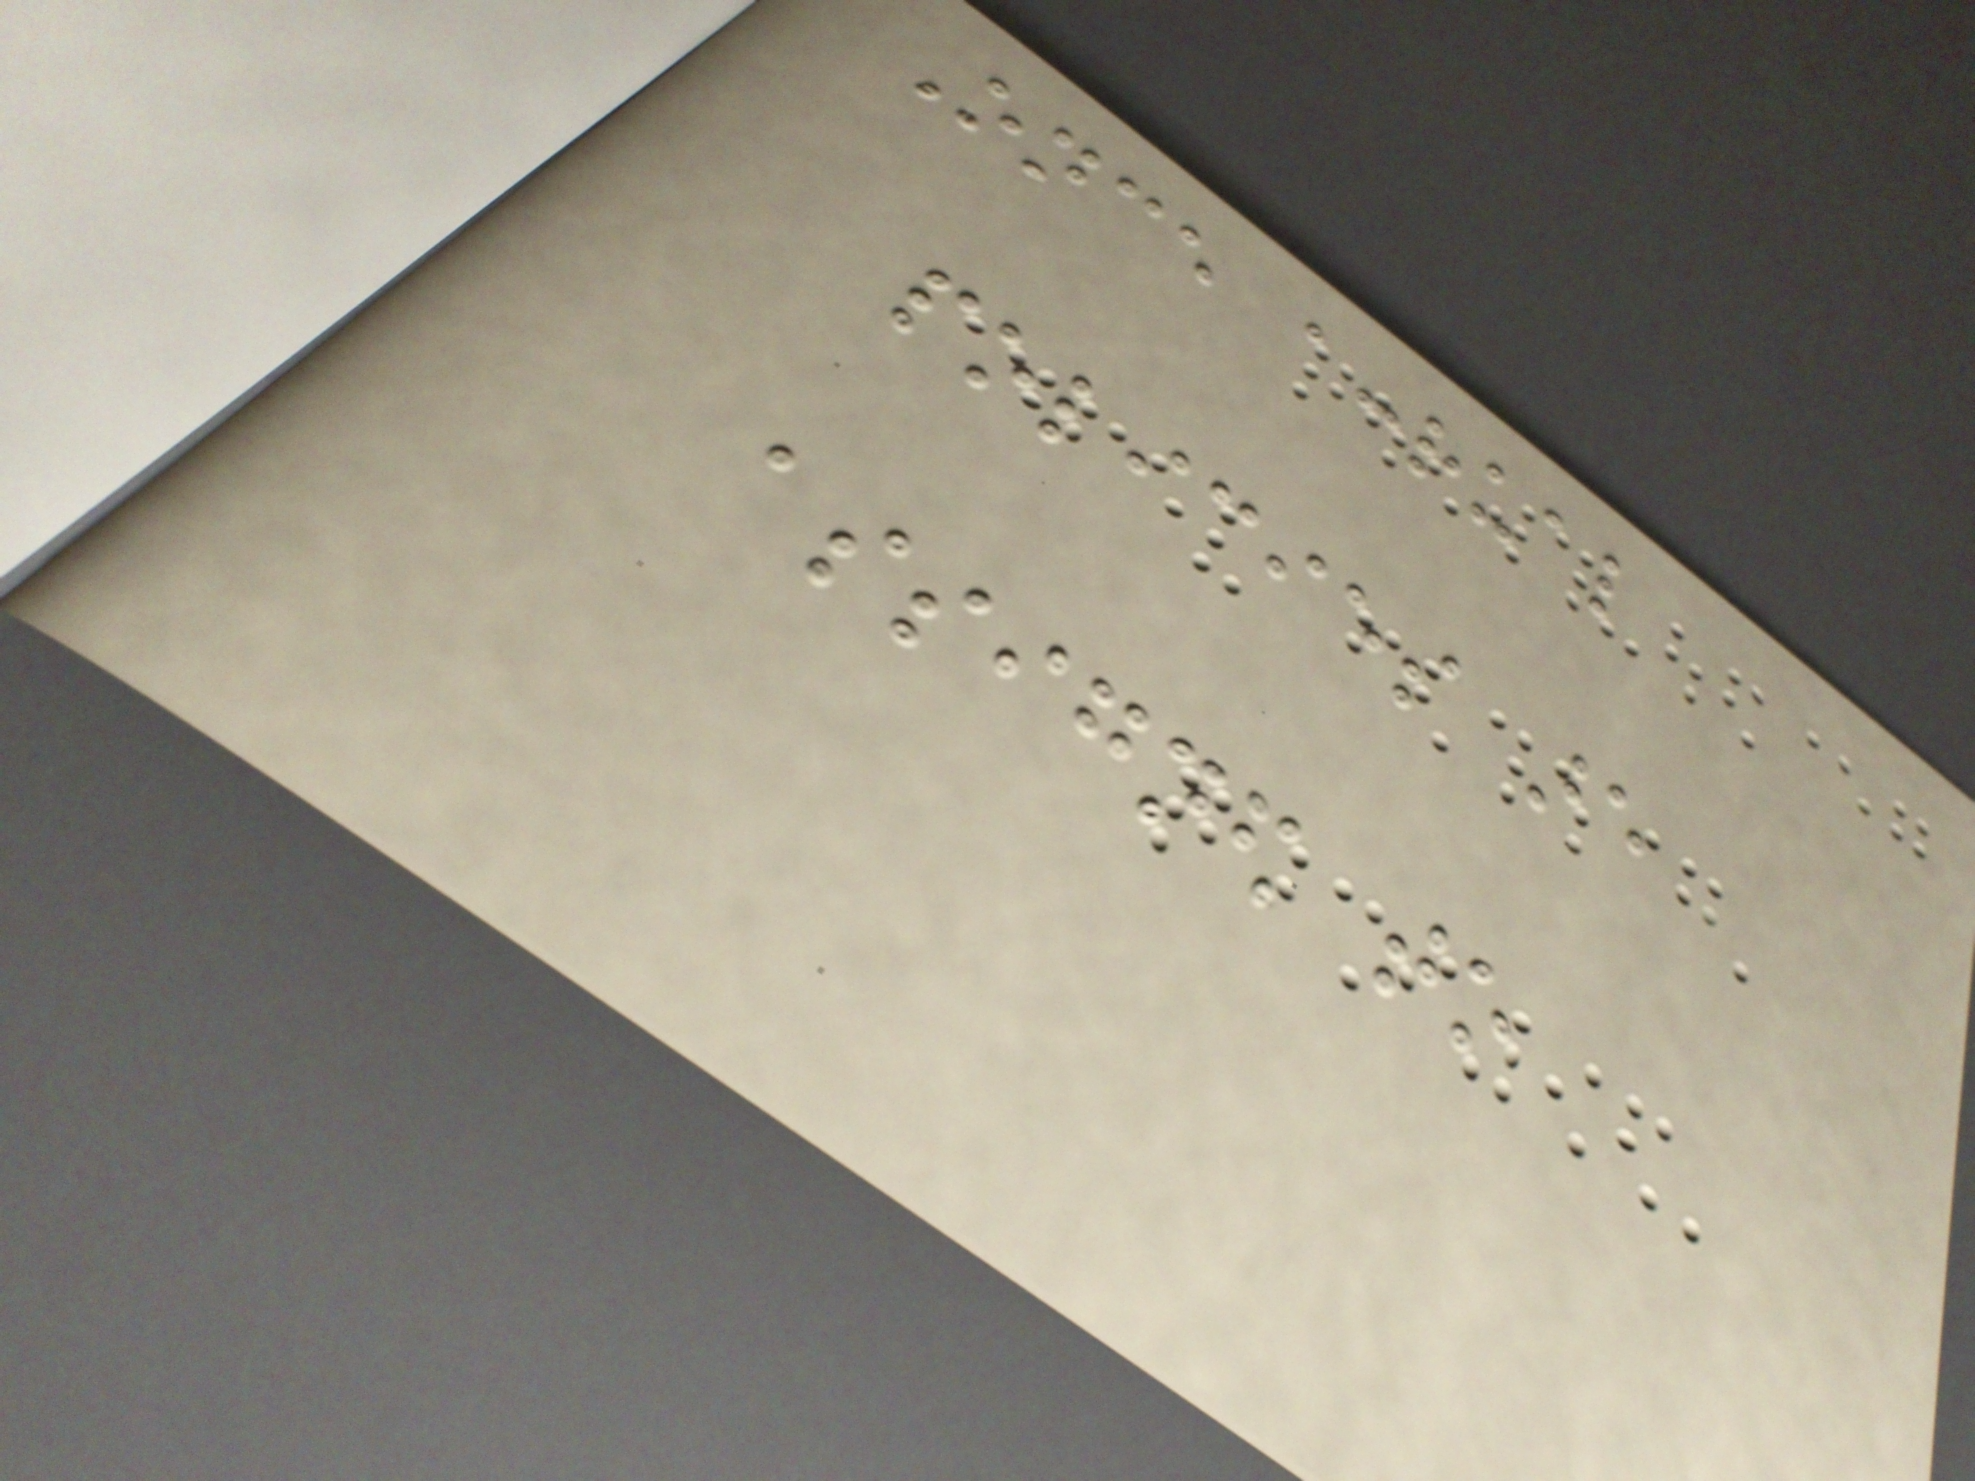Once accrual
policies are
assigned to
